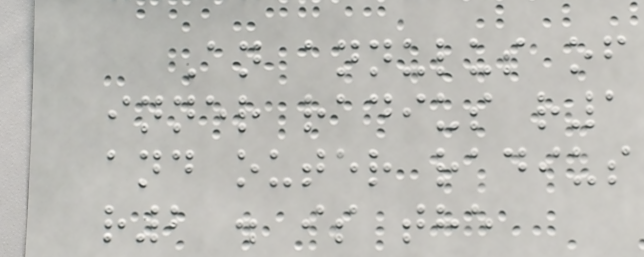An annulus of
inner radius r1
and outer radius
r2 . is the
